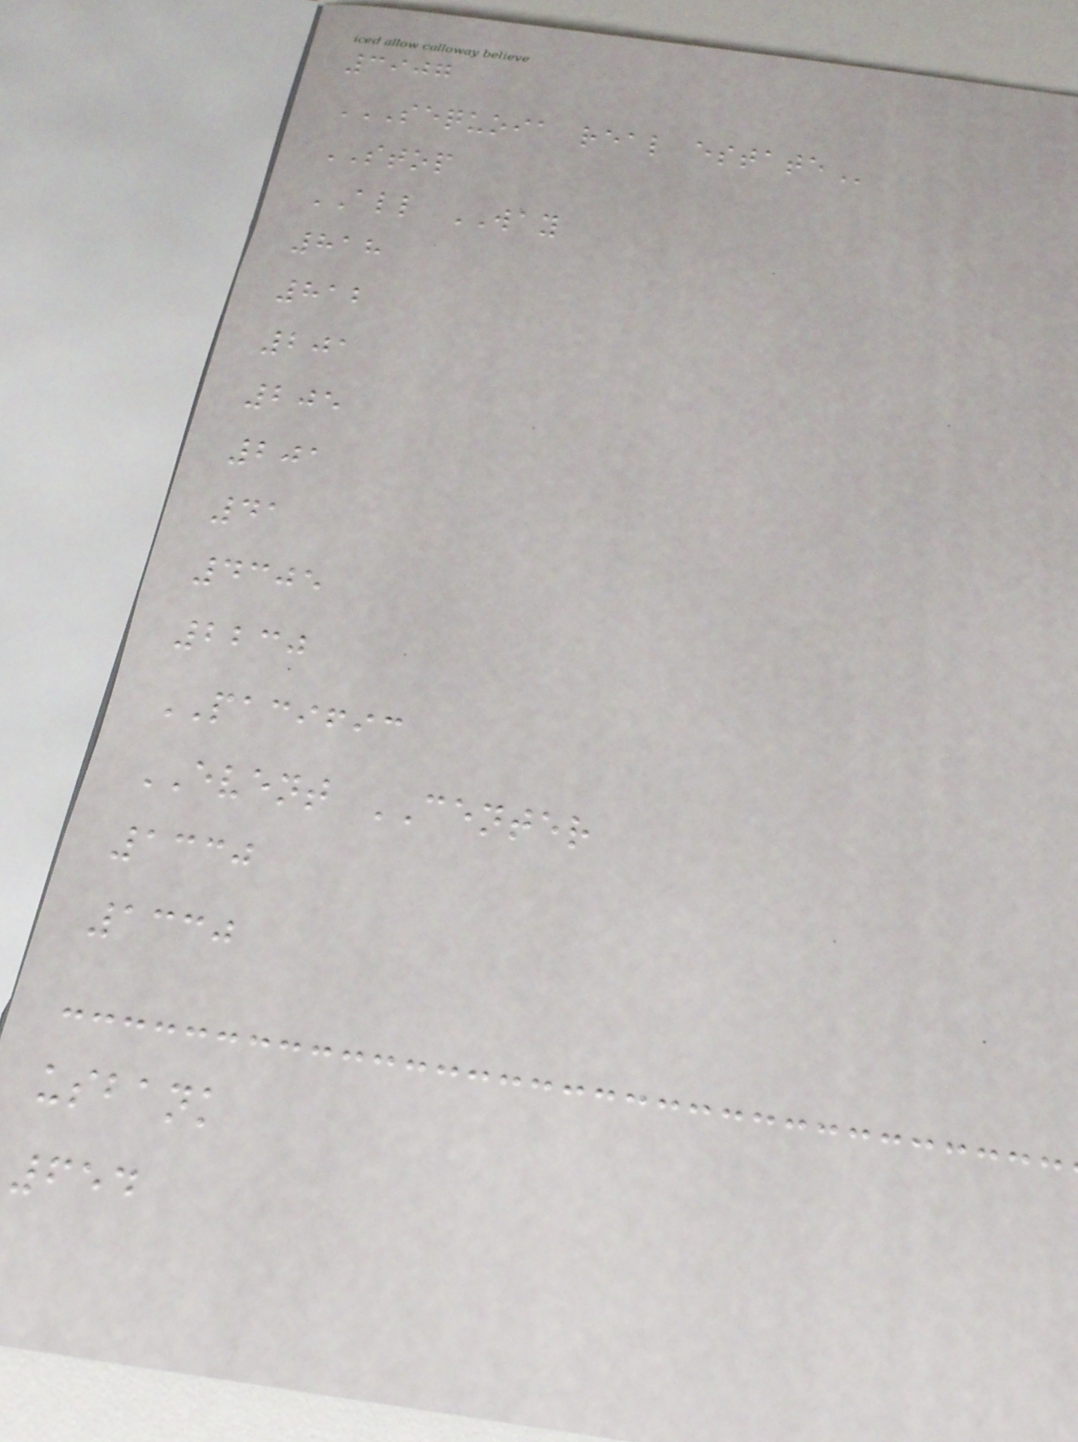3907
SEQUOIA REAL ESTATE
STOP
ALL WAY
818
812
201
205
201
41
4305
2230
PACIFIC
EVENT CENTER
1330
1330
usbank
654
